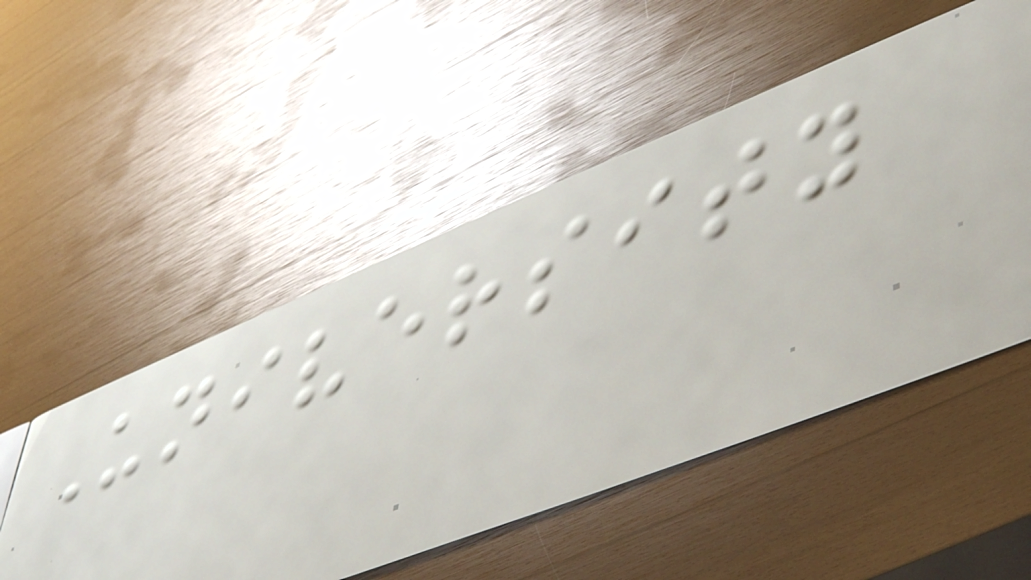University
